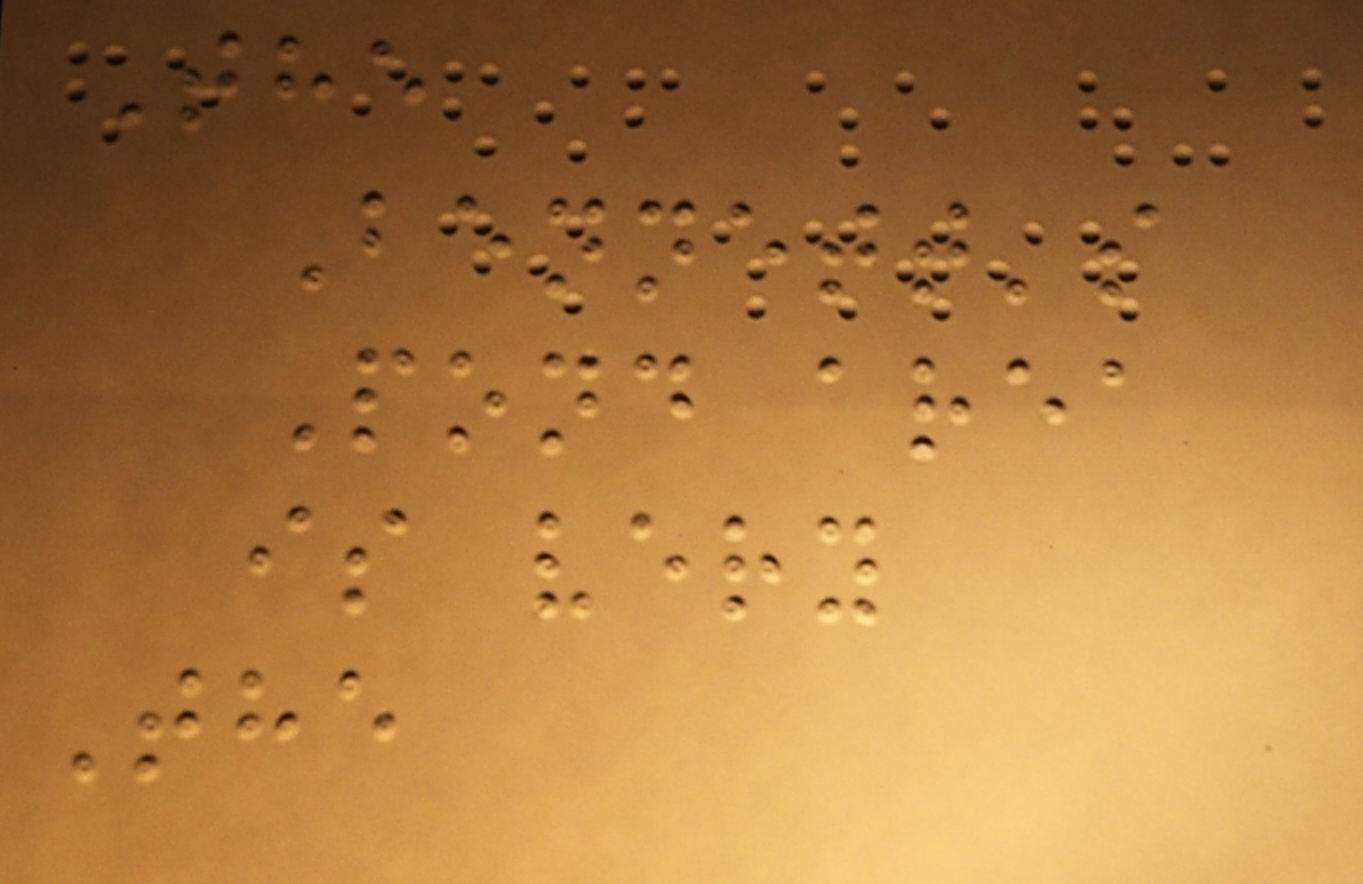The
Bennett's
Pond area
is very
The
